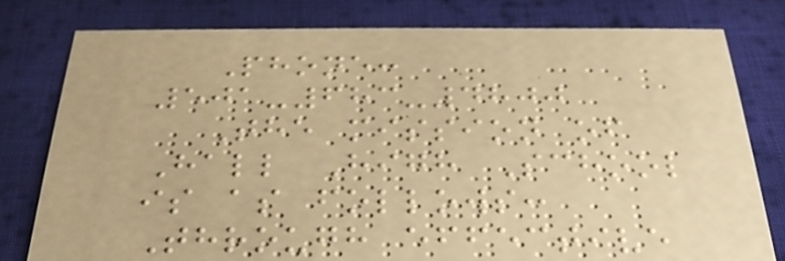Phone:
501-683-4800
The mission of
Hall High School
is as follows:
Through effective
